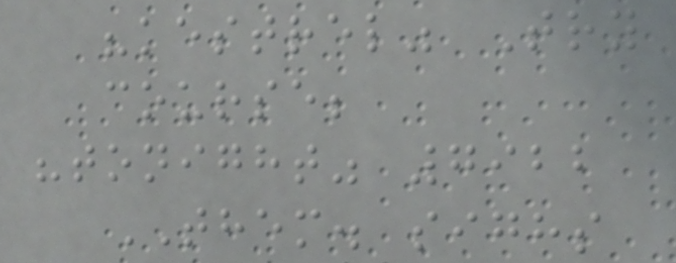"kestrel" Try
course;
"tonight" 7922
THEM. sighs
